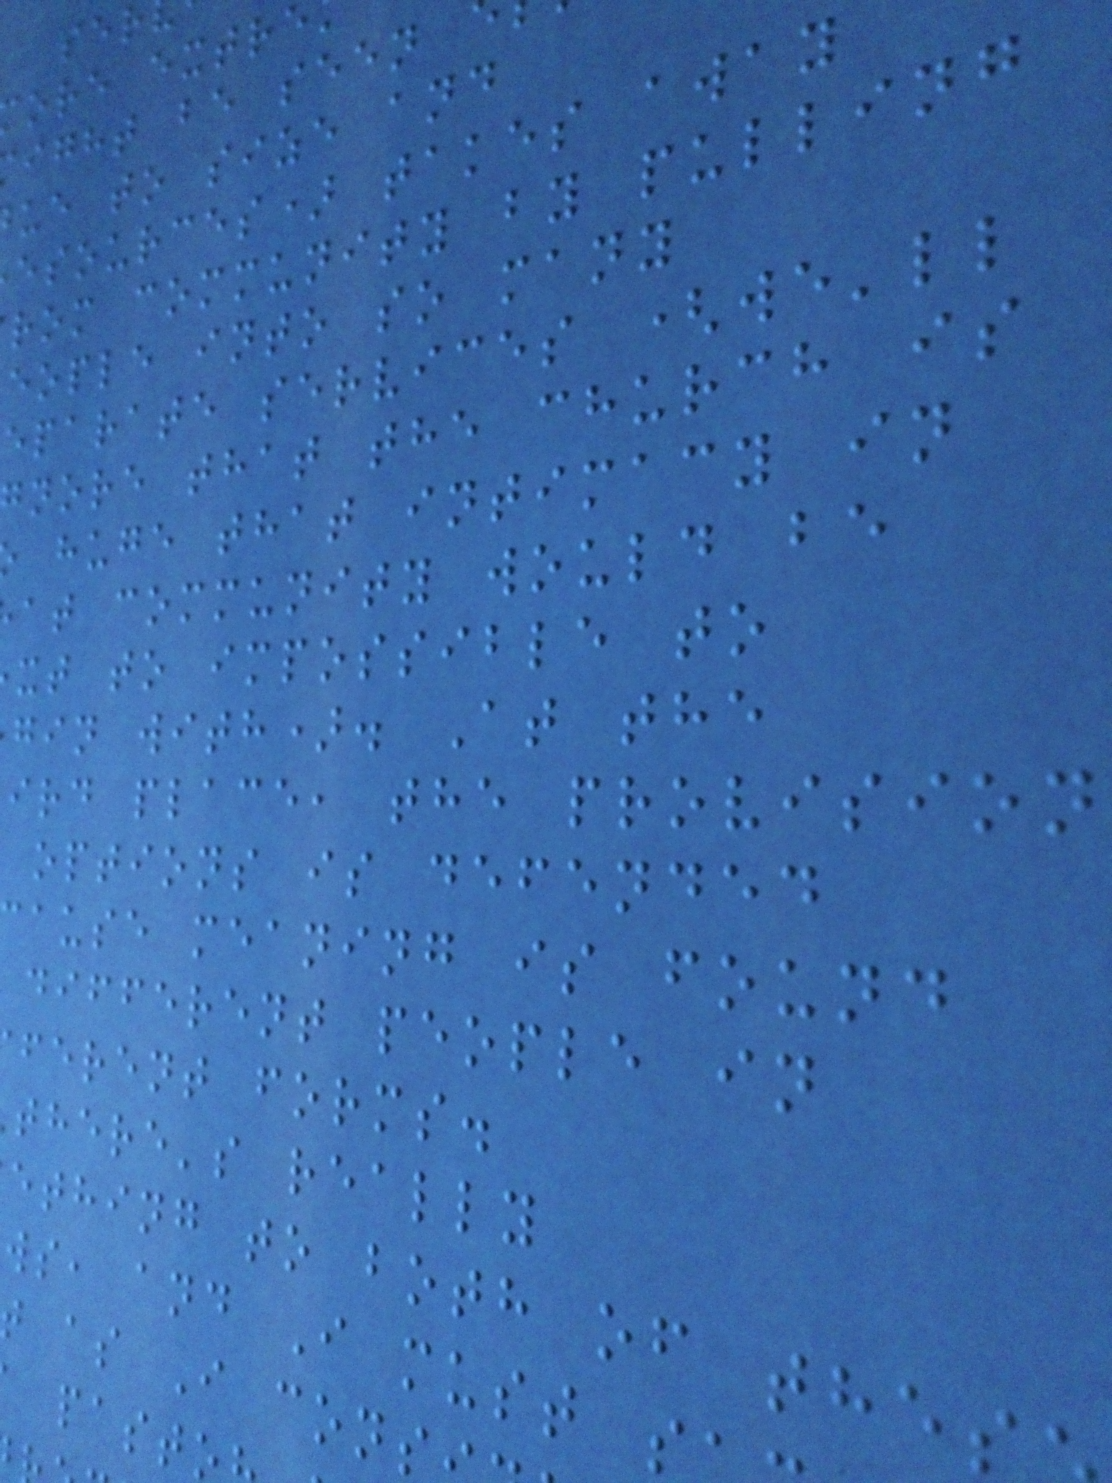ore extre
ight be seen
ue to size and
esources) takes away
rom community by pulling
eople into so many
eparate services (we'll
gnore that the church is
huge that intimacy in
at community would be
xt to impossible to
gin with). At the
ird place, the provision
options is defended
ause meaning is found
different people in
ferent forms.
there's really
ething to both of the
ws, and I must s
t as I cons
